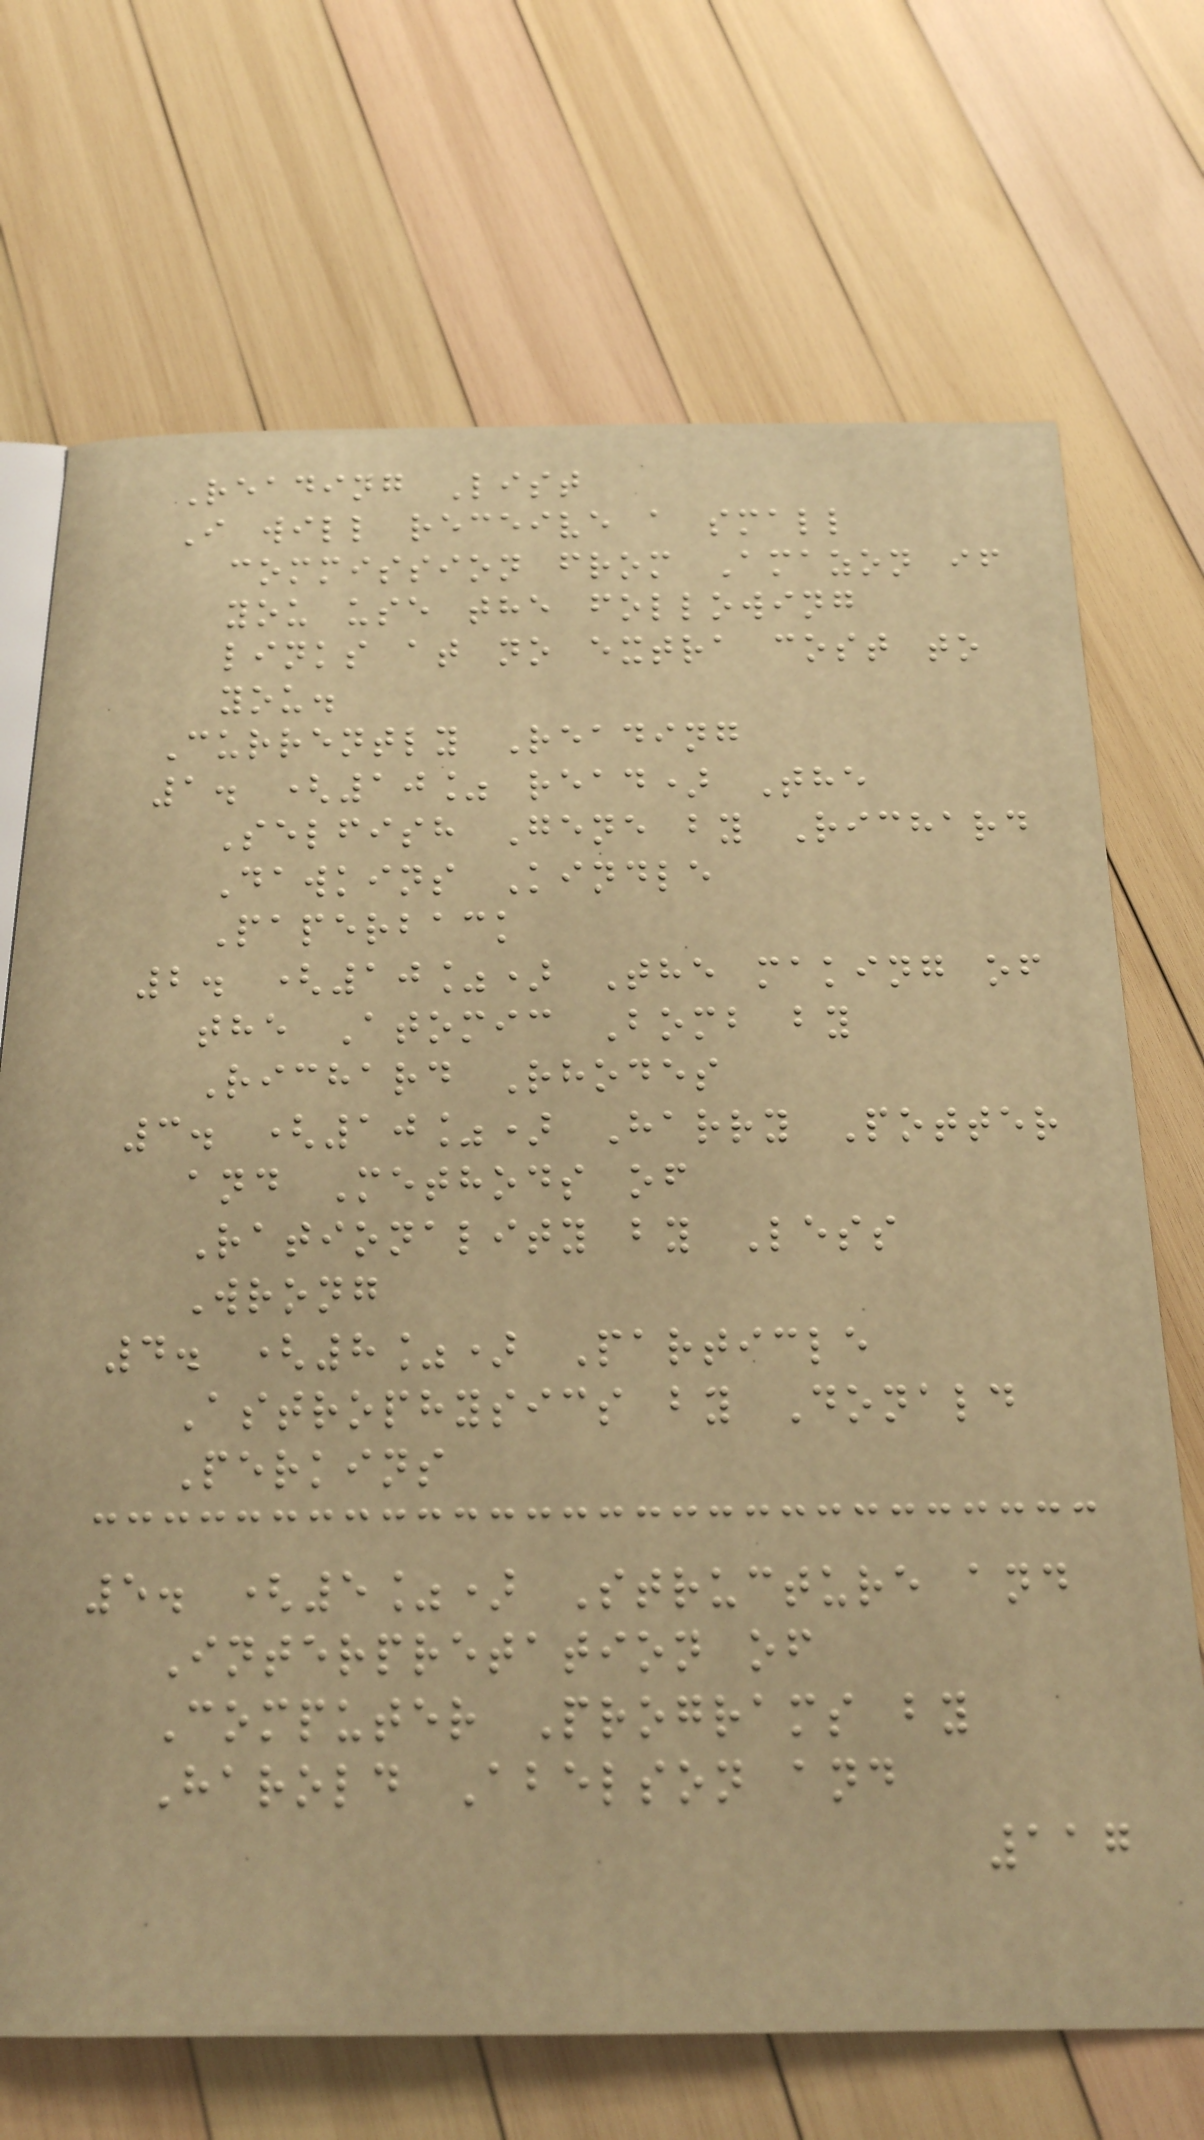Reading List
I will receive a small
commission from Amazon if
you use the following
links at no extra cost to
you.
Currently Reading
1. (10% read) The
Selfish Gene by Richard
Dawkins Kindle
Paperback
2. (10%) The making of
the Atomic Bomb by
Richard Rhodes
3. (10%) Harry Potter
and Methods of
Rationality by Less
Wrong
4. (8%) Particle
Astrophysics by Donald
Perkins
5. (5%) Structure and
Interpretation of
Computer Programs by
Harold Abelson and
117
